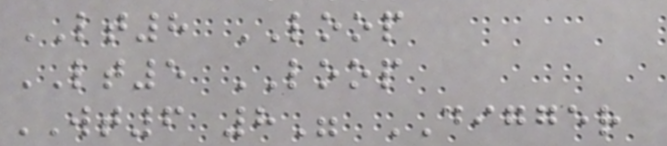LT8 LOOP
LT5 LOOP
WT6 8" DIGGER
